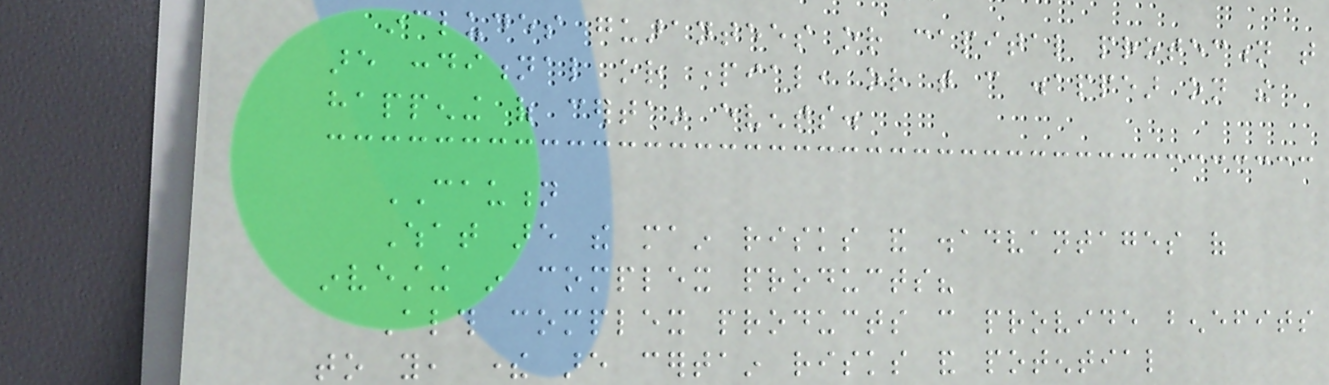includes guarantees or capital protection that
are conditional or partial, or that can disappear on the
happening of certain events.
CAUTION
What are the main risks and disadvantages of
investing in complex products?
Although complex products can provide benefits
to you, there are certain risks and potential
